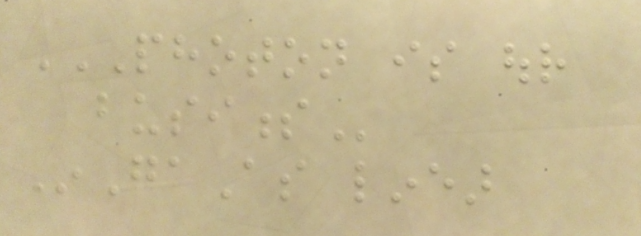PHOTON IS OUR
BUSINESS
InGaAs linear
